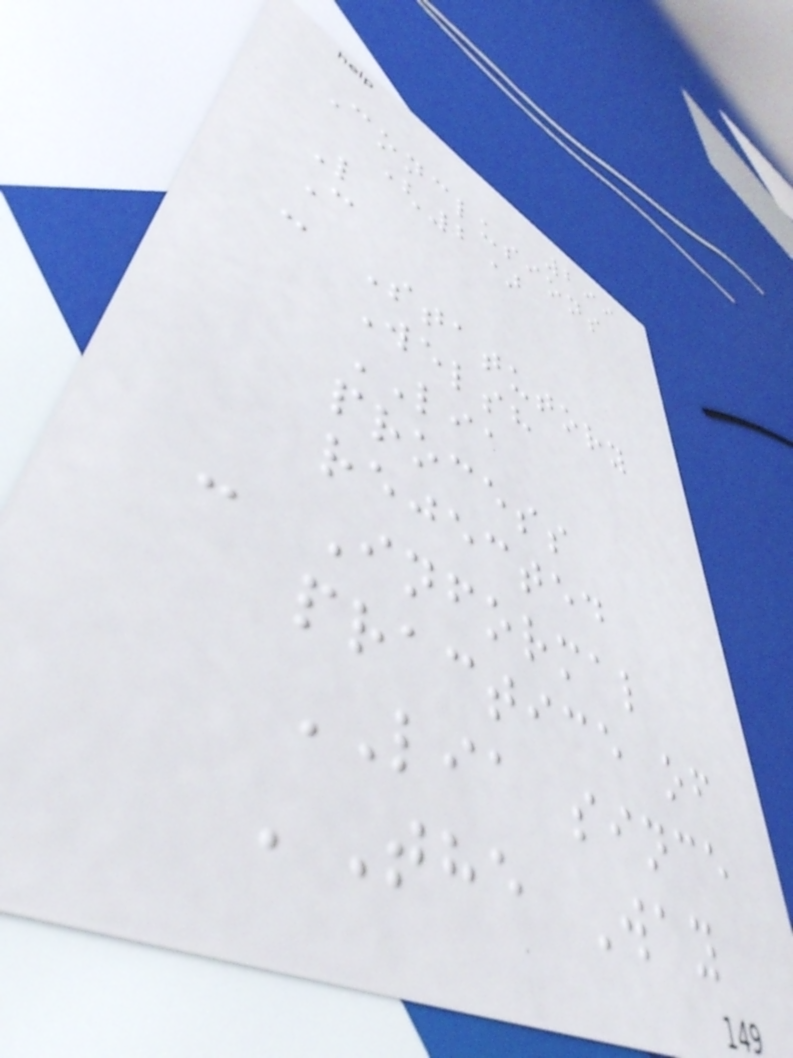299
Conclusions
(2)
L
C
- Statutory
Welsh
LIA
process
rejected
- Informal
practice of
LIA since
'The Way
